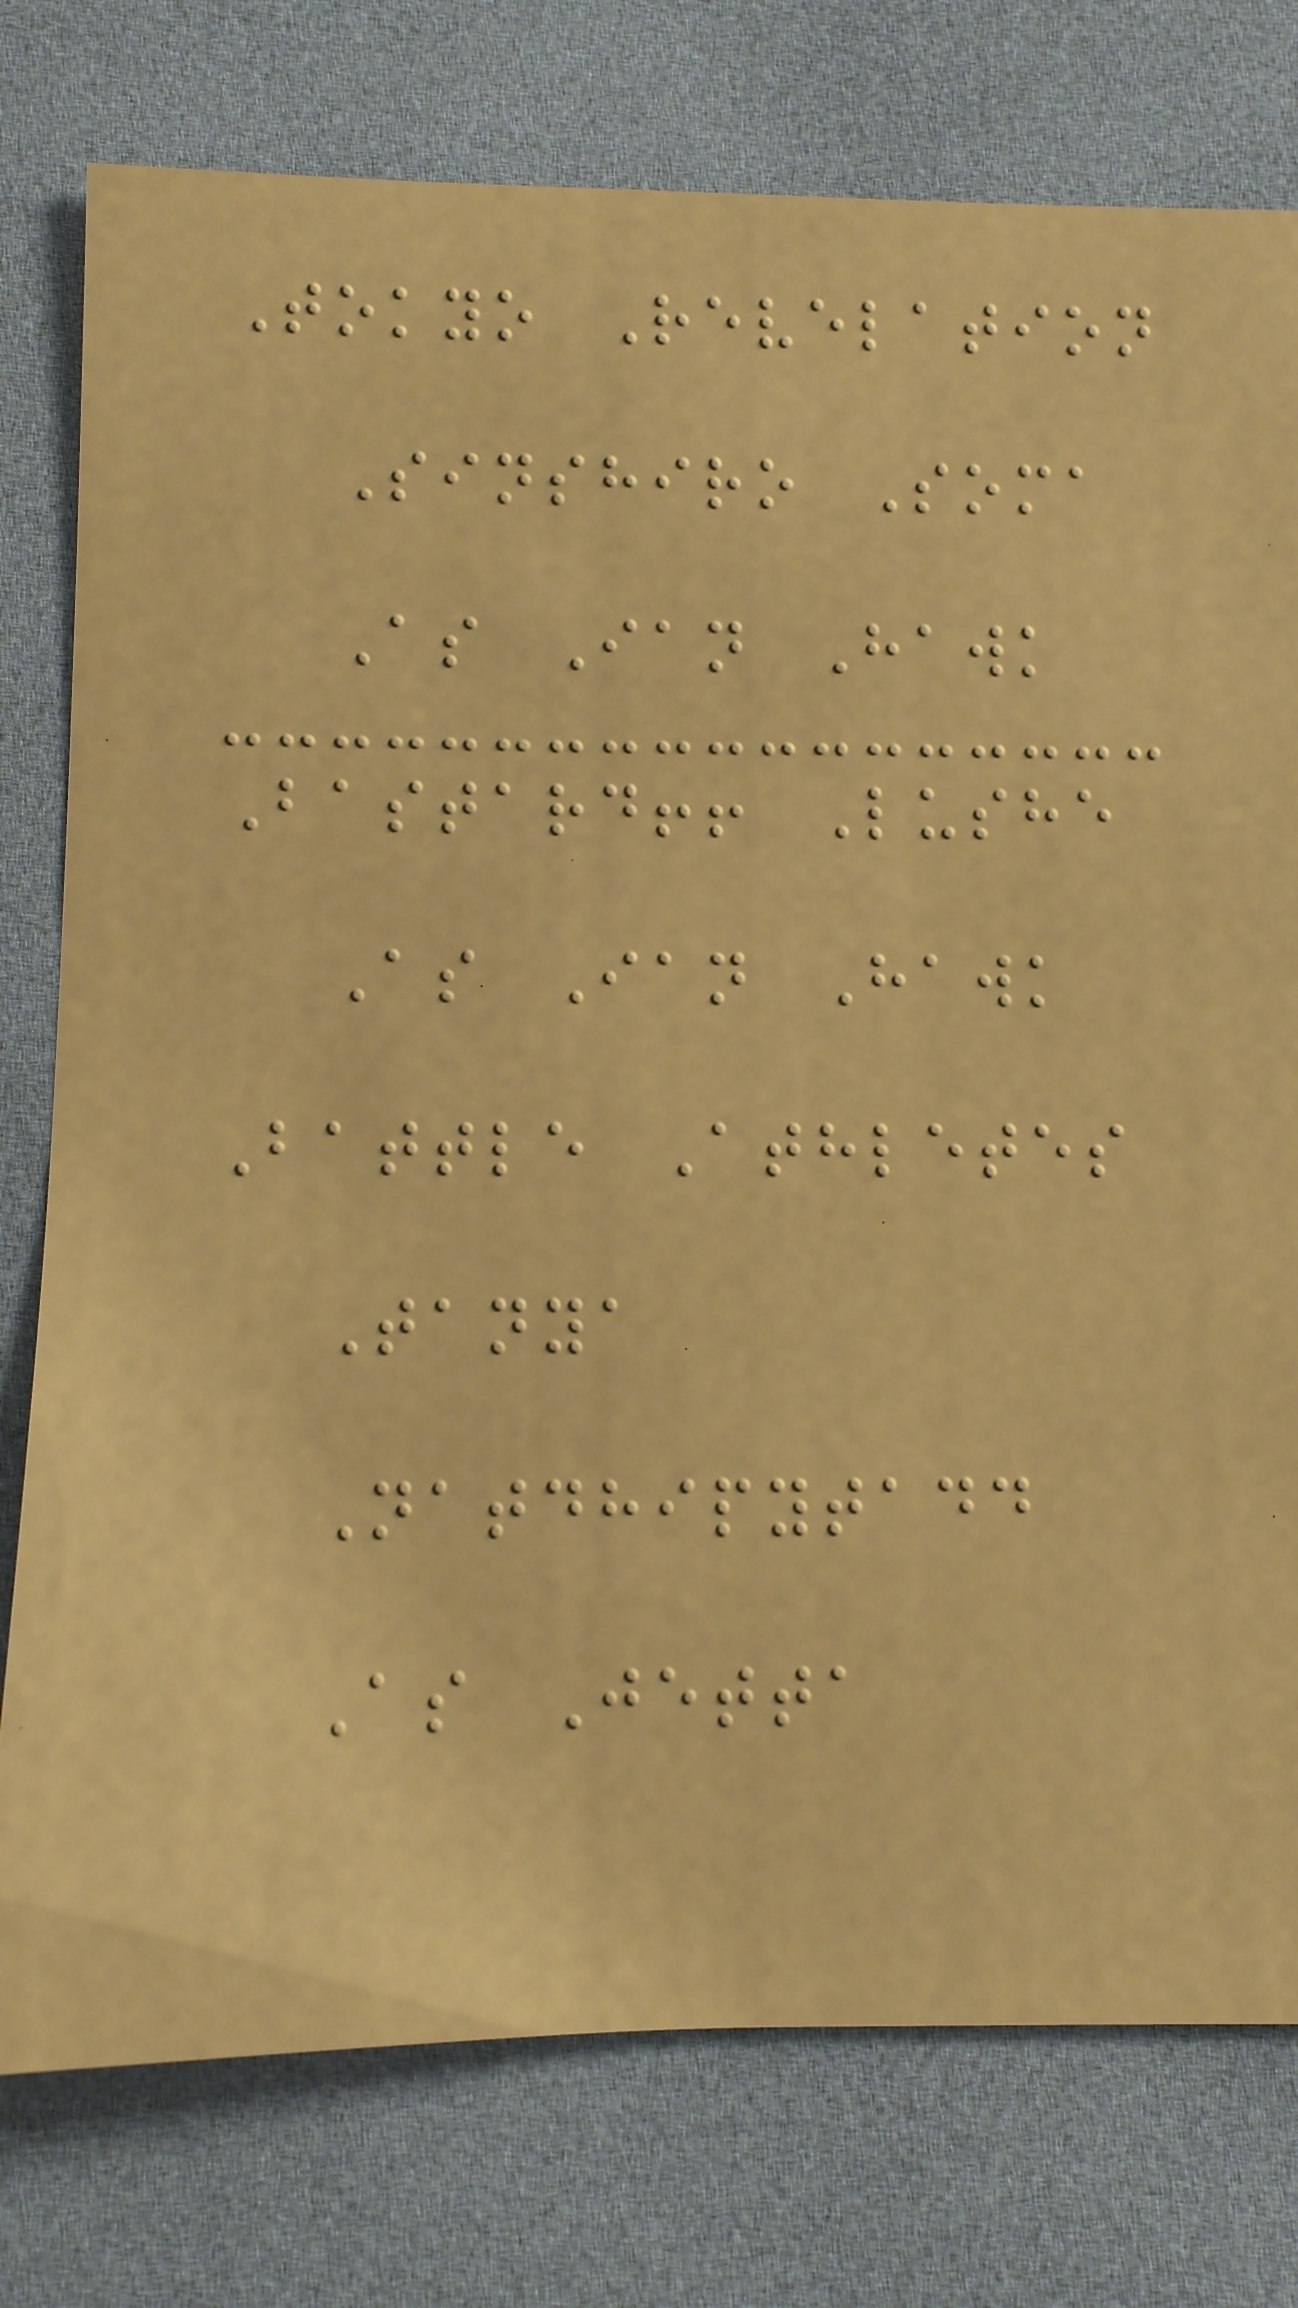Tokyo Revelation
Sinshiro Soma
As Ian Hawk
Bastard!! Lushe
As Ian Hawk
Battle Athletes
Tanya
Natdhipytadd
As Jetta
